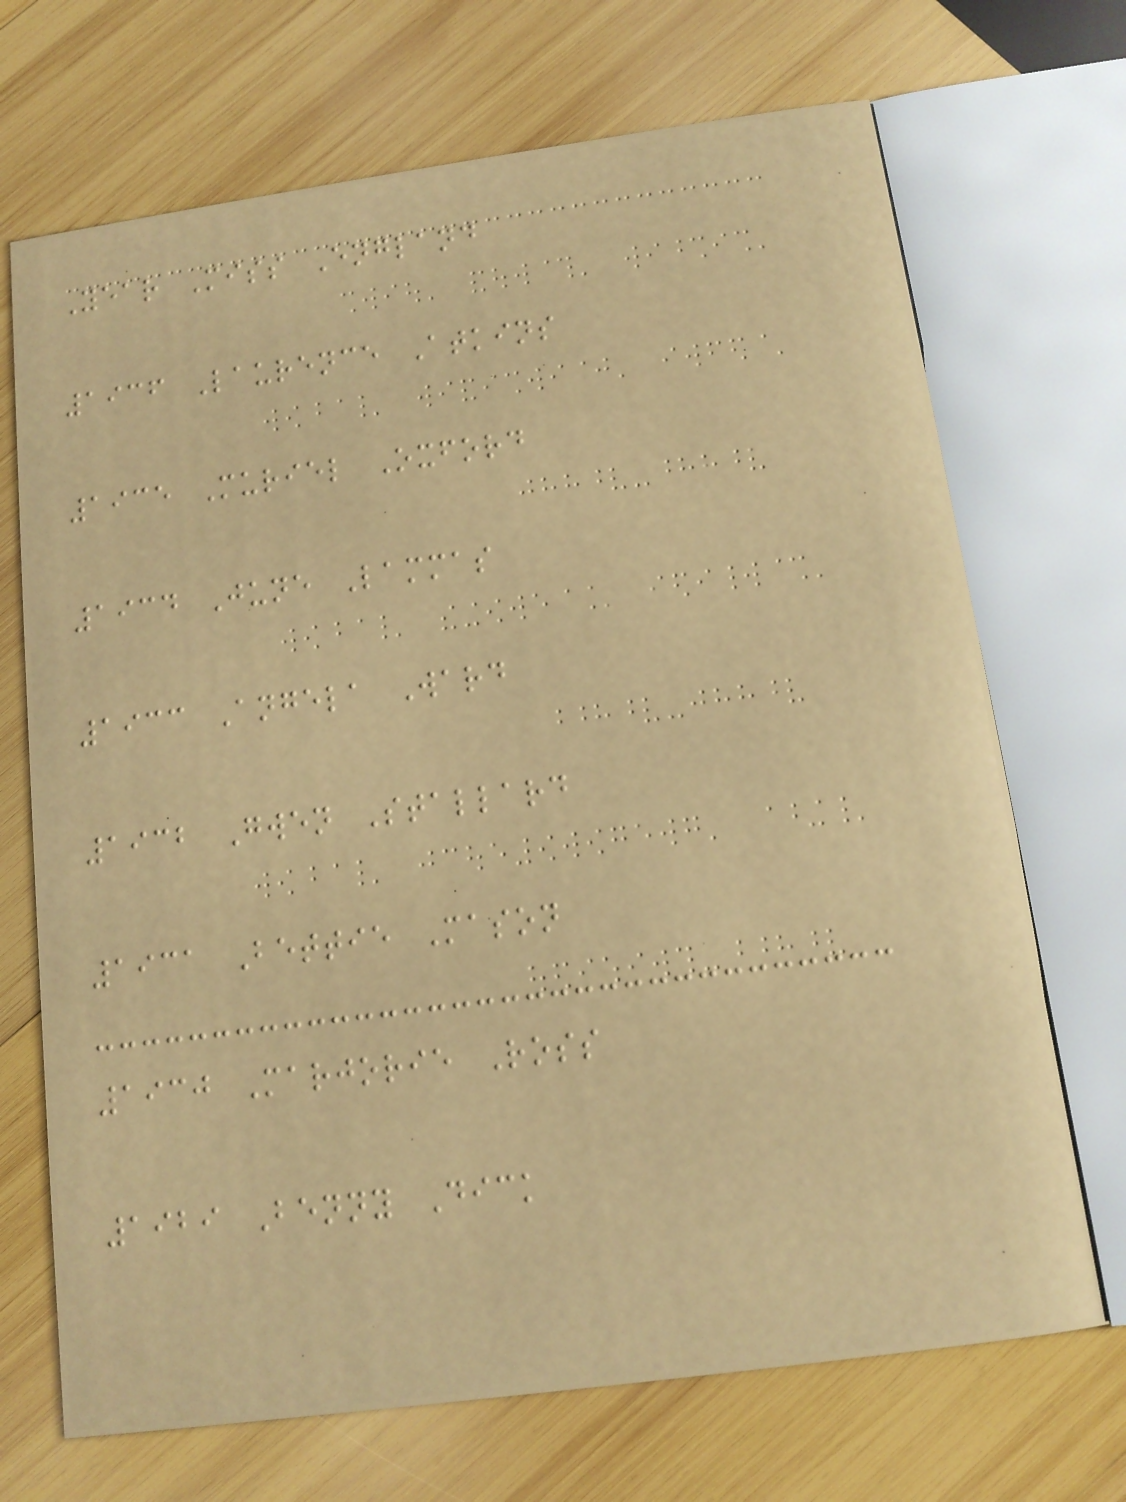Year Miss England
1936 Laurence Atkins
1935 Muriel Oxford
1934 June Lammas
1933 Angela Ward
1932 Gwen Stallard
1931 Bettie Mason
1930 Marjorie Ross
1929 Benny Dick
